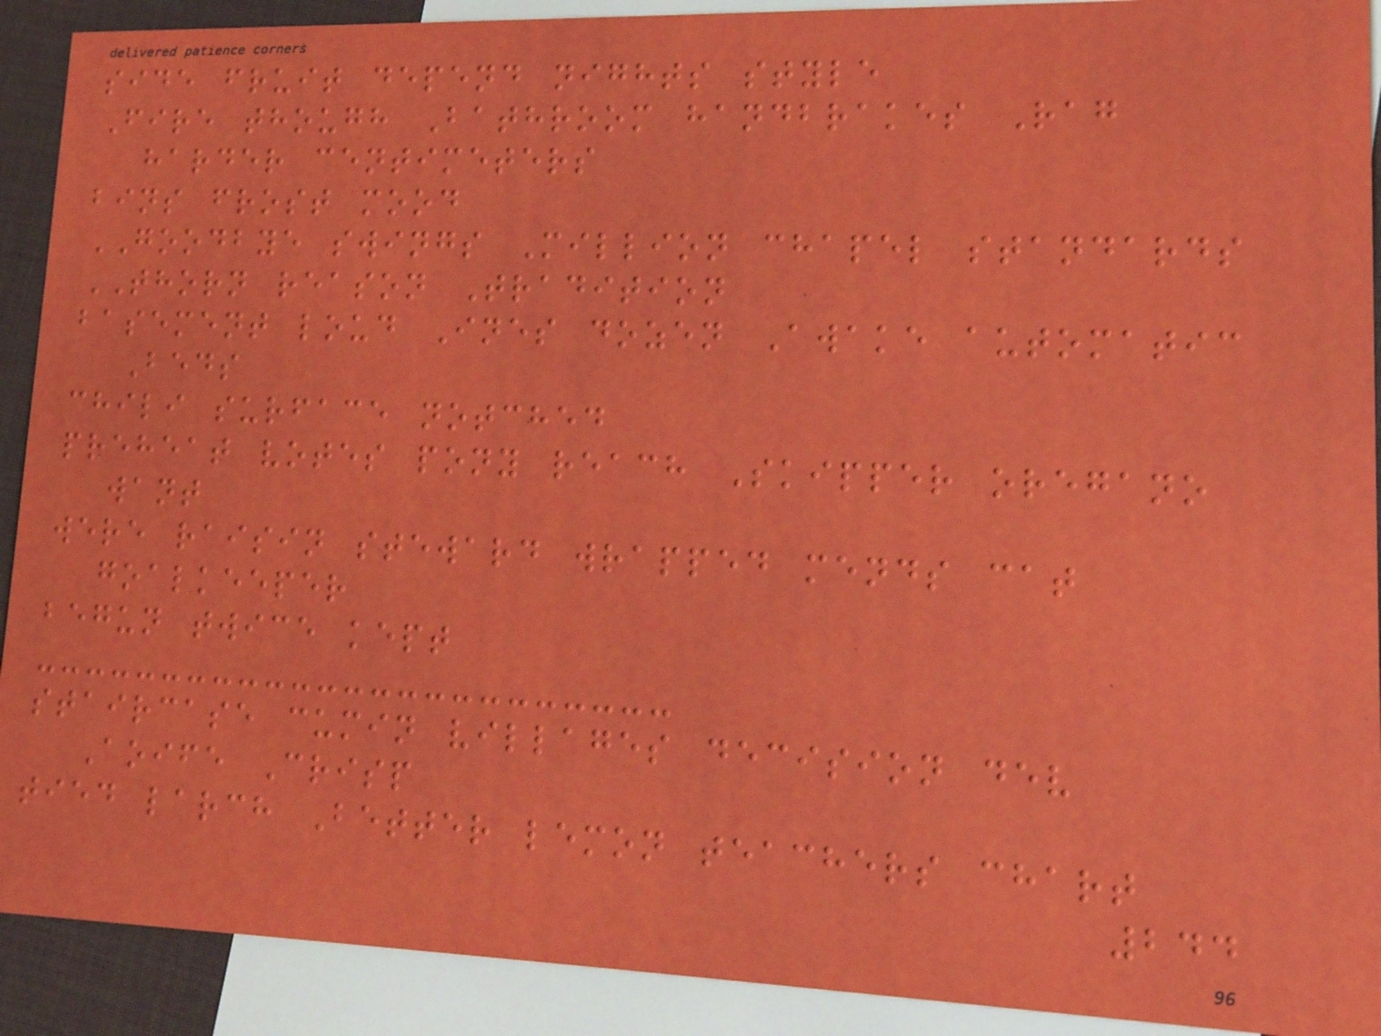side fruit depend nights style
Fire though Bathroom handbrakes Rag
harder centimeters
bins frost mood
GOODBYE swings Million chapel standards
THORN reason Tradition
basement loud Ines dozen Awake automatic
Beds
chili surface notched
preheat votes pony reach Skipper oregano
want
were raisin steward wrapped mends cat
goalkeeper
begun twice kept
staircase cumin villages decision dev
Aoife Crisp
tied larch Better lemon teachers chart
244
